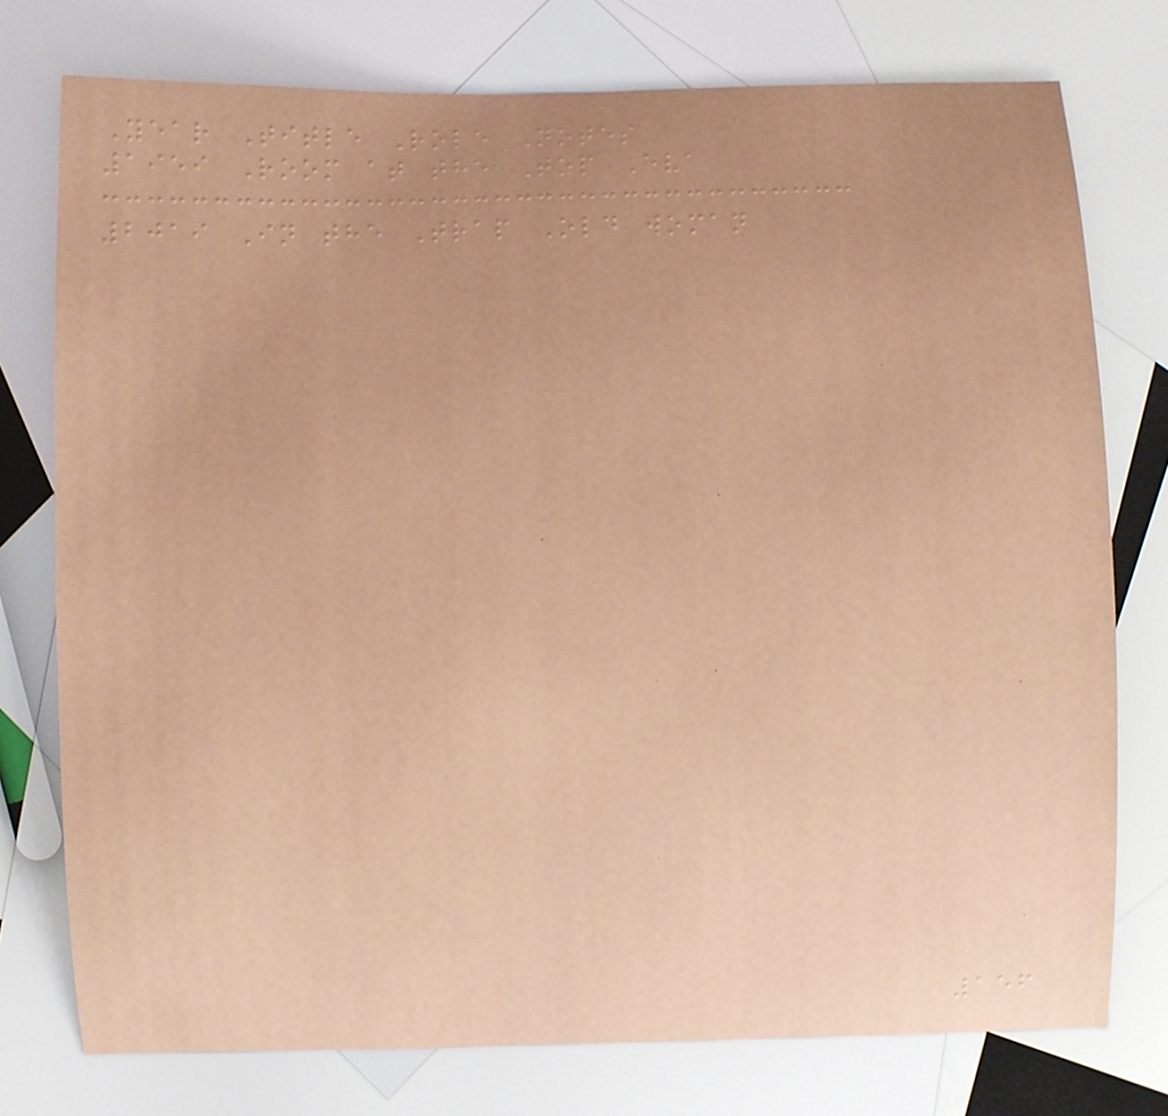Year Title Role Notes
1959 Room at the Top Eva
2019 In the Trap Old woman
156
